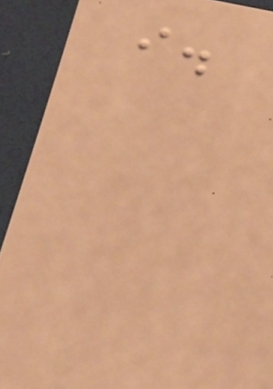i.
